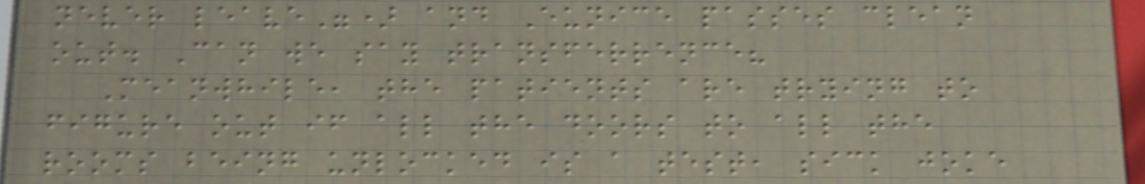never leave") and Eunice passes clean
out. Can we say transferrence?
Meanwhile, the patients are trying to
figure out if all the doors to all the
rooms being unlocked is a test, sick joke
